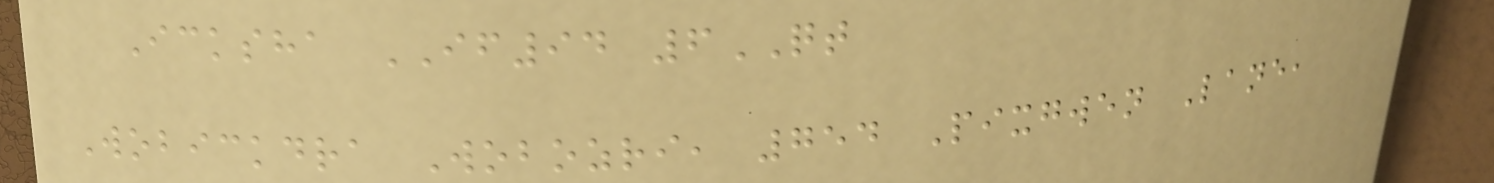Icksha IF94 6QT
Wobickdra Wobozri, 754 Pixgwen Lane,
